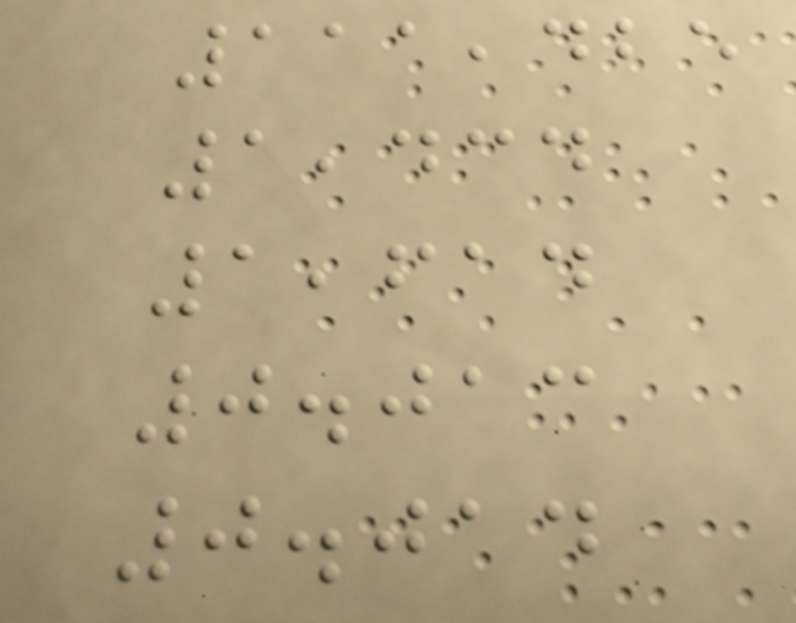111,425
1,434
1,614
0.013
0.014
